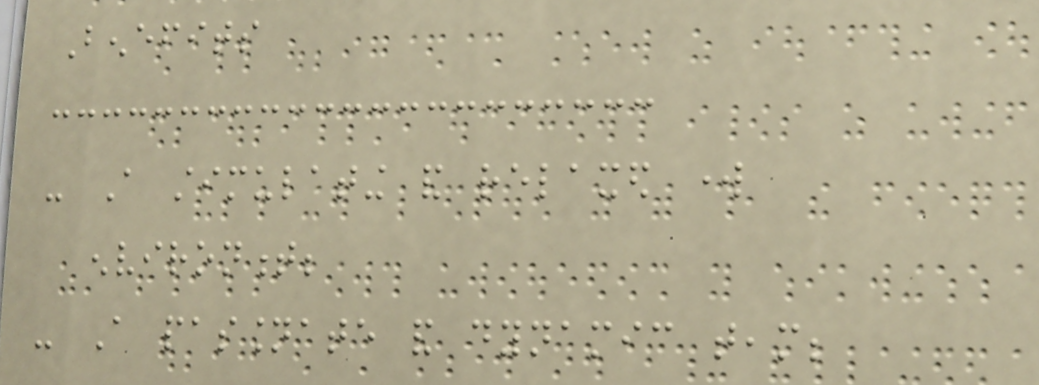Benefits
- A stimulating and relaxed work
environment;
- A passionate and dynamic team;
